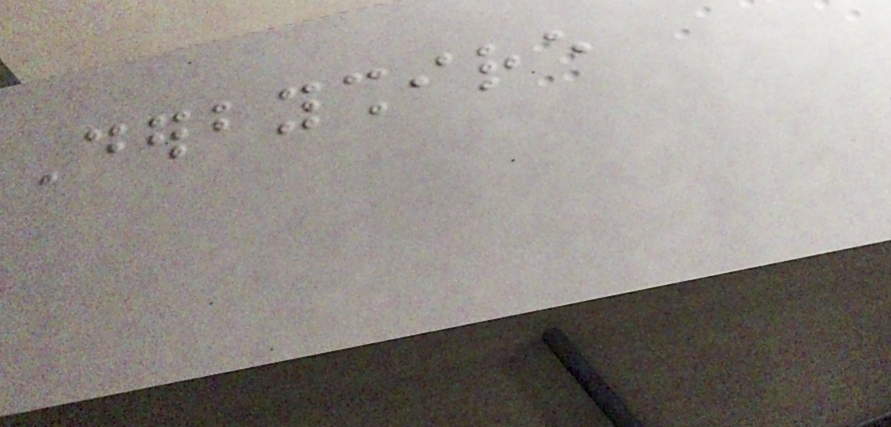Derbyshire
